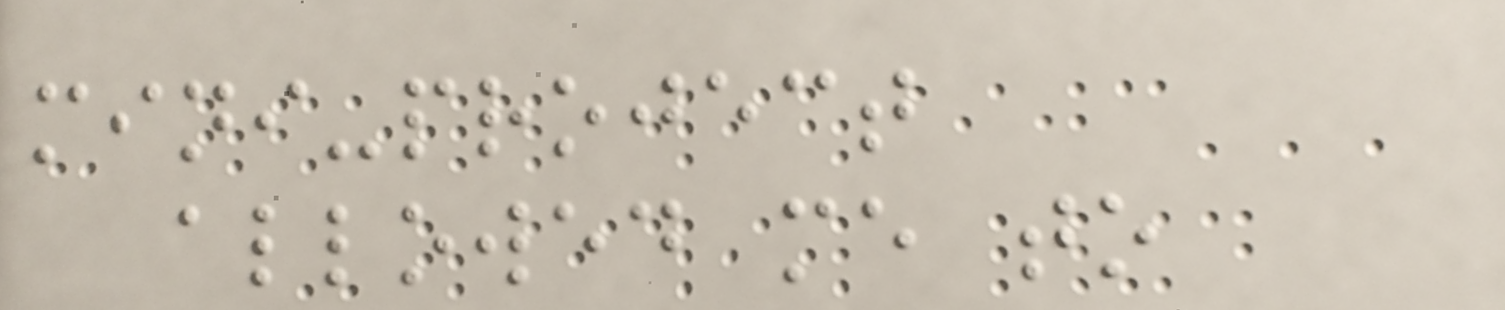mini-project
allowed me to
